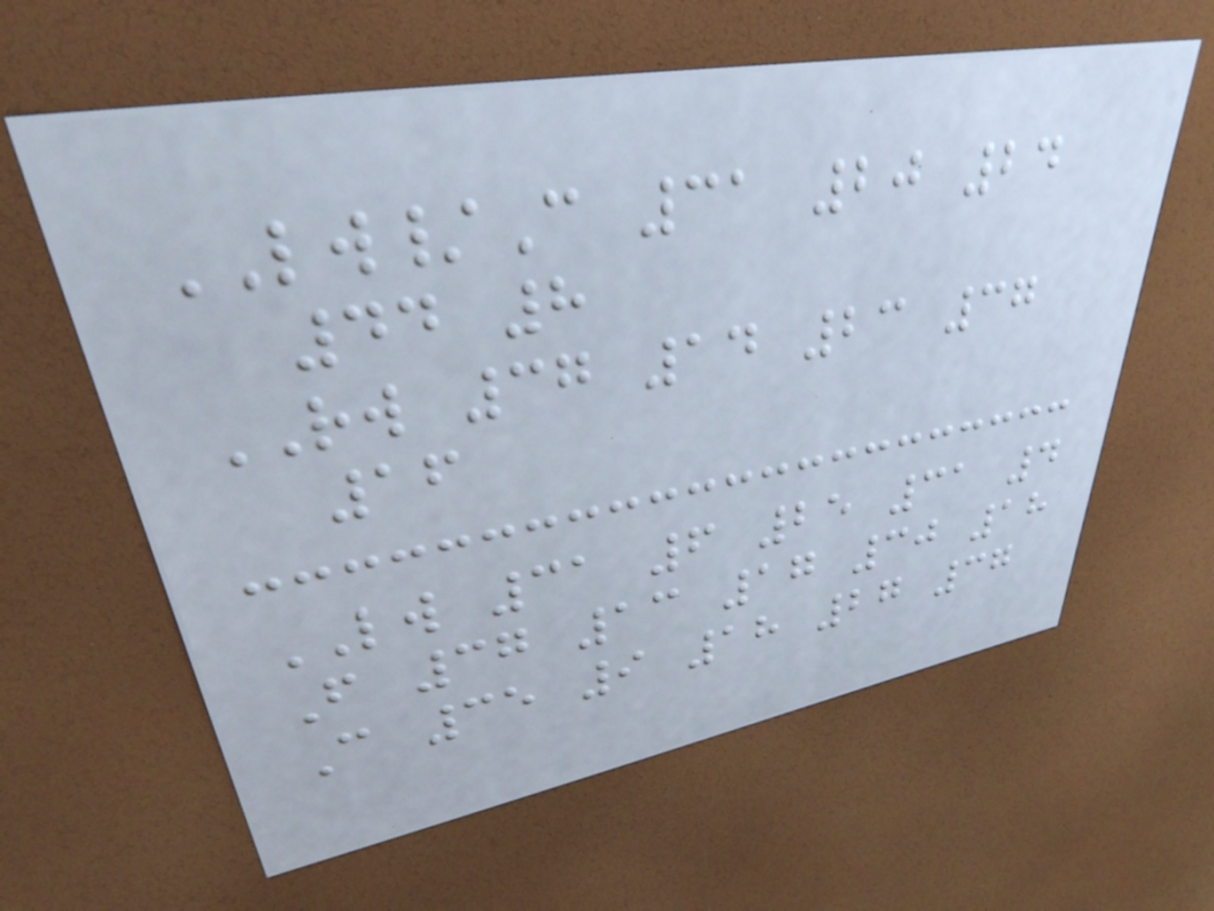LW/C 31 20 24
44 8
RW 37 14 23 37
16
LW 31 6 25 31 4
F 37 13 17 30 18
C 35 9 18 27 37
